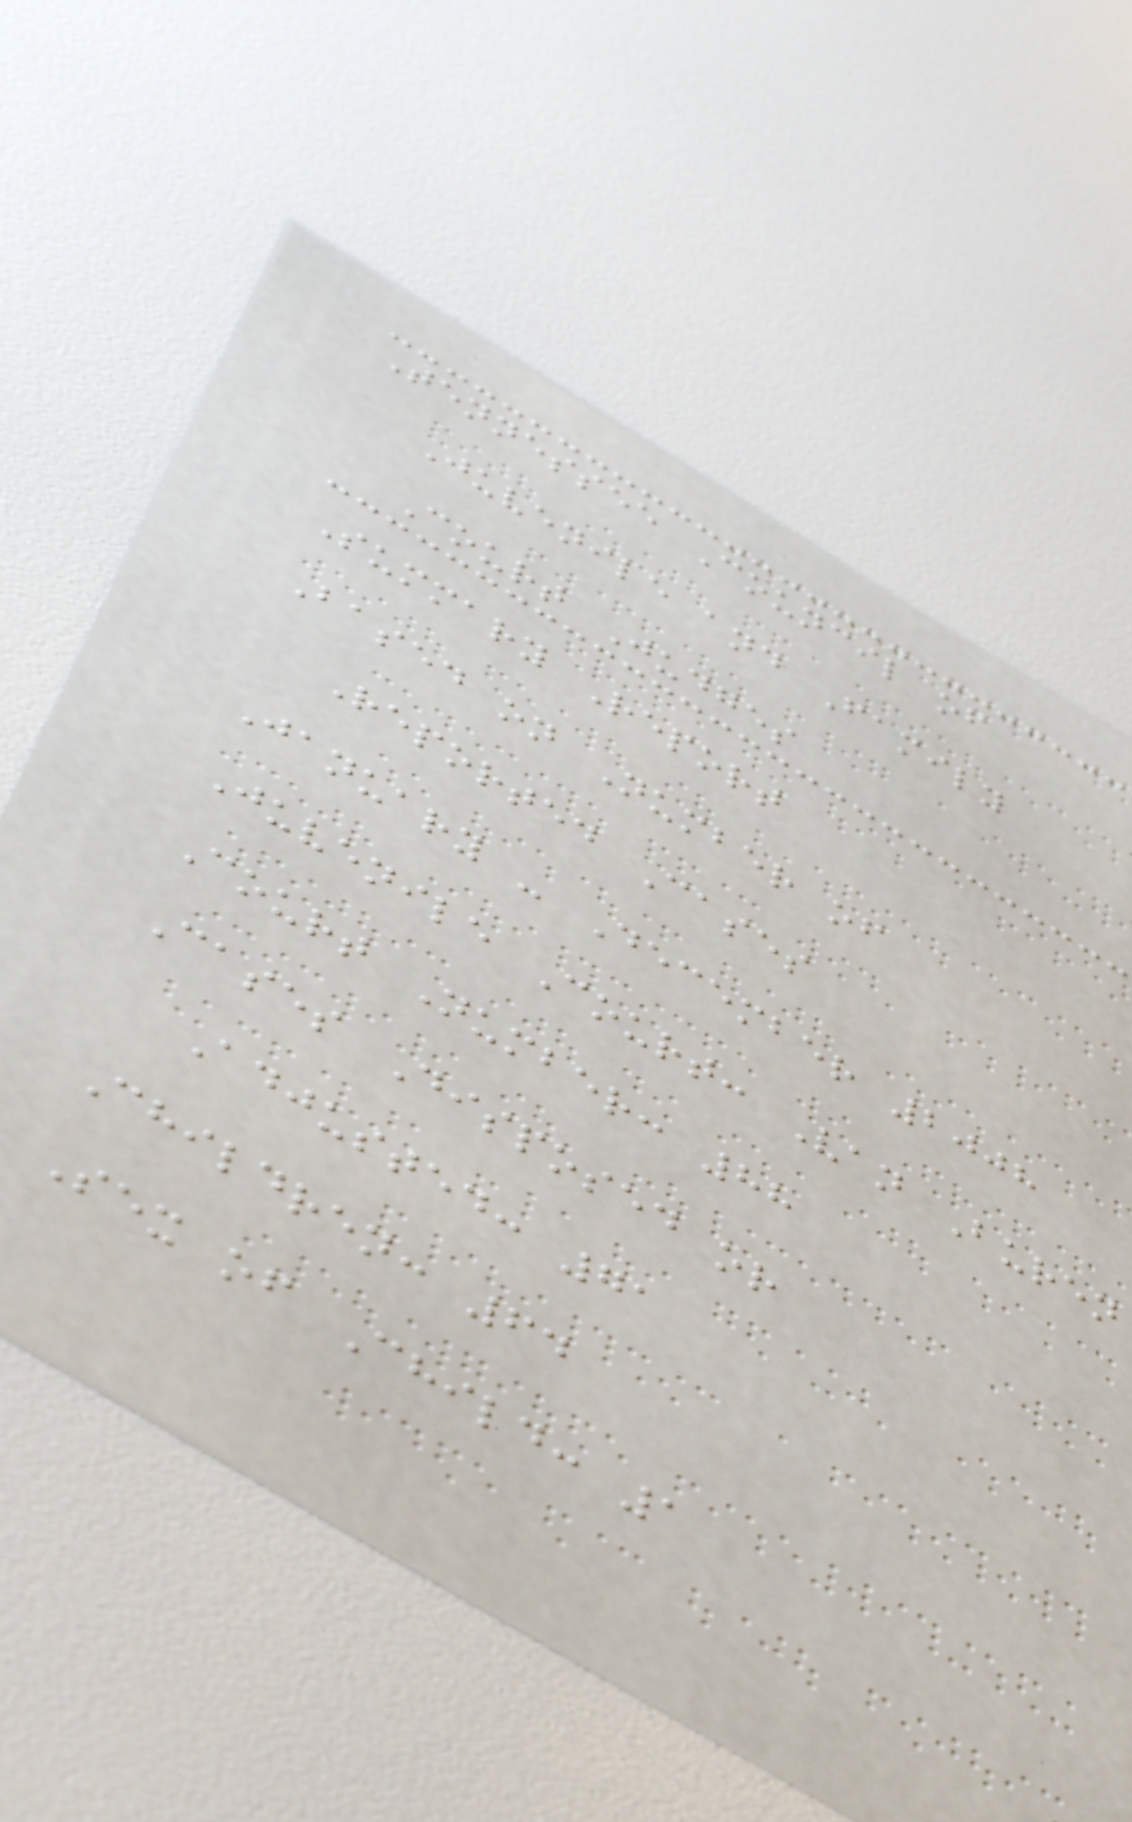Tennessee Council of
Juvenile and Family
Court Judges
Summary Report
Based on Number of
Reported Cases
January - December 2008
Juvenile Court: Van Buren
Court Number: 88
Cases Disposed or
Adjusted: 71
Children: 64
Sex of Child: 1
